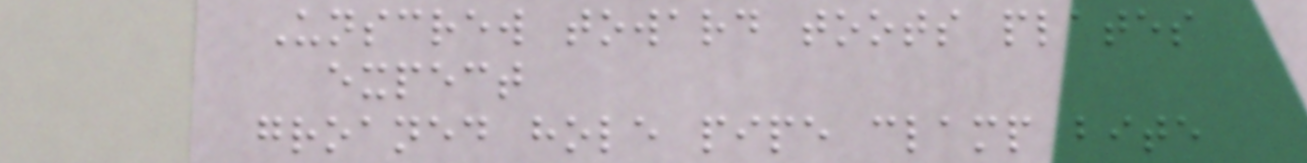Unscrew toward toots plates
expect
groaned hole pipe clamp bite
